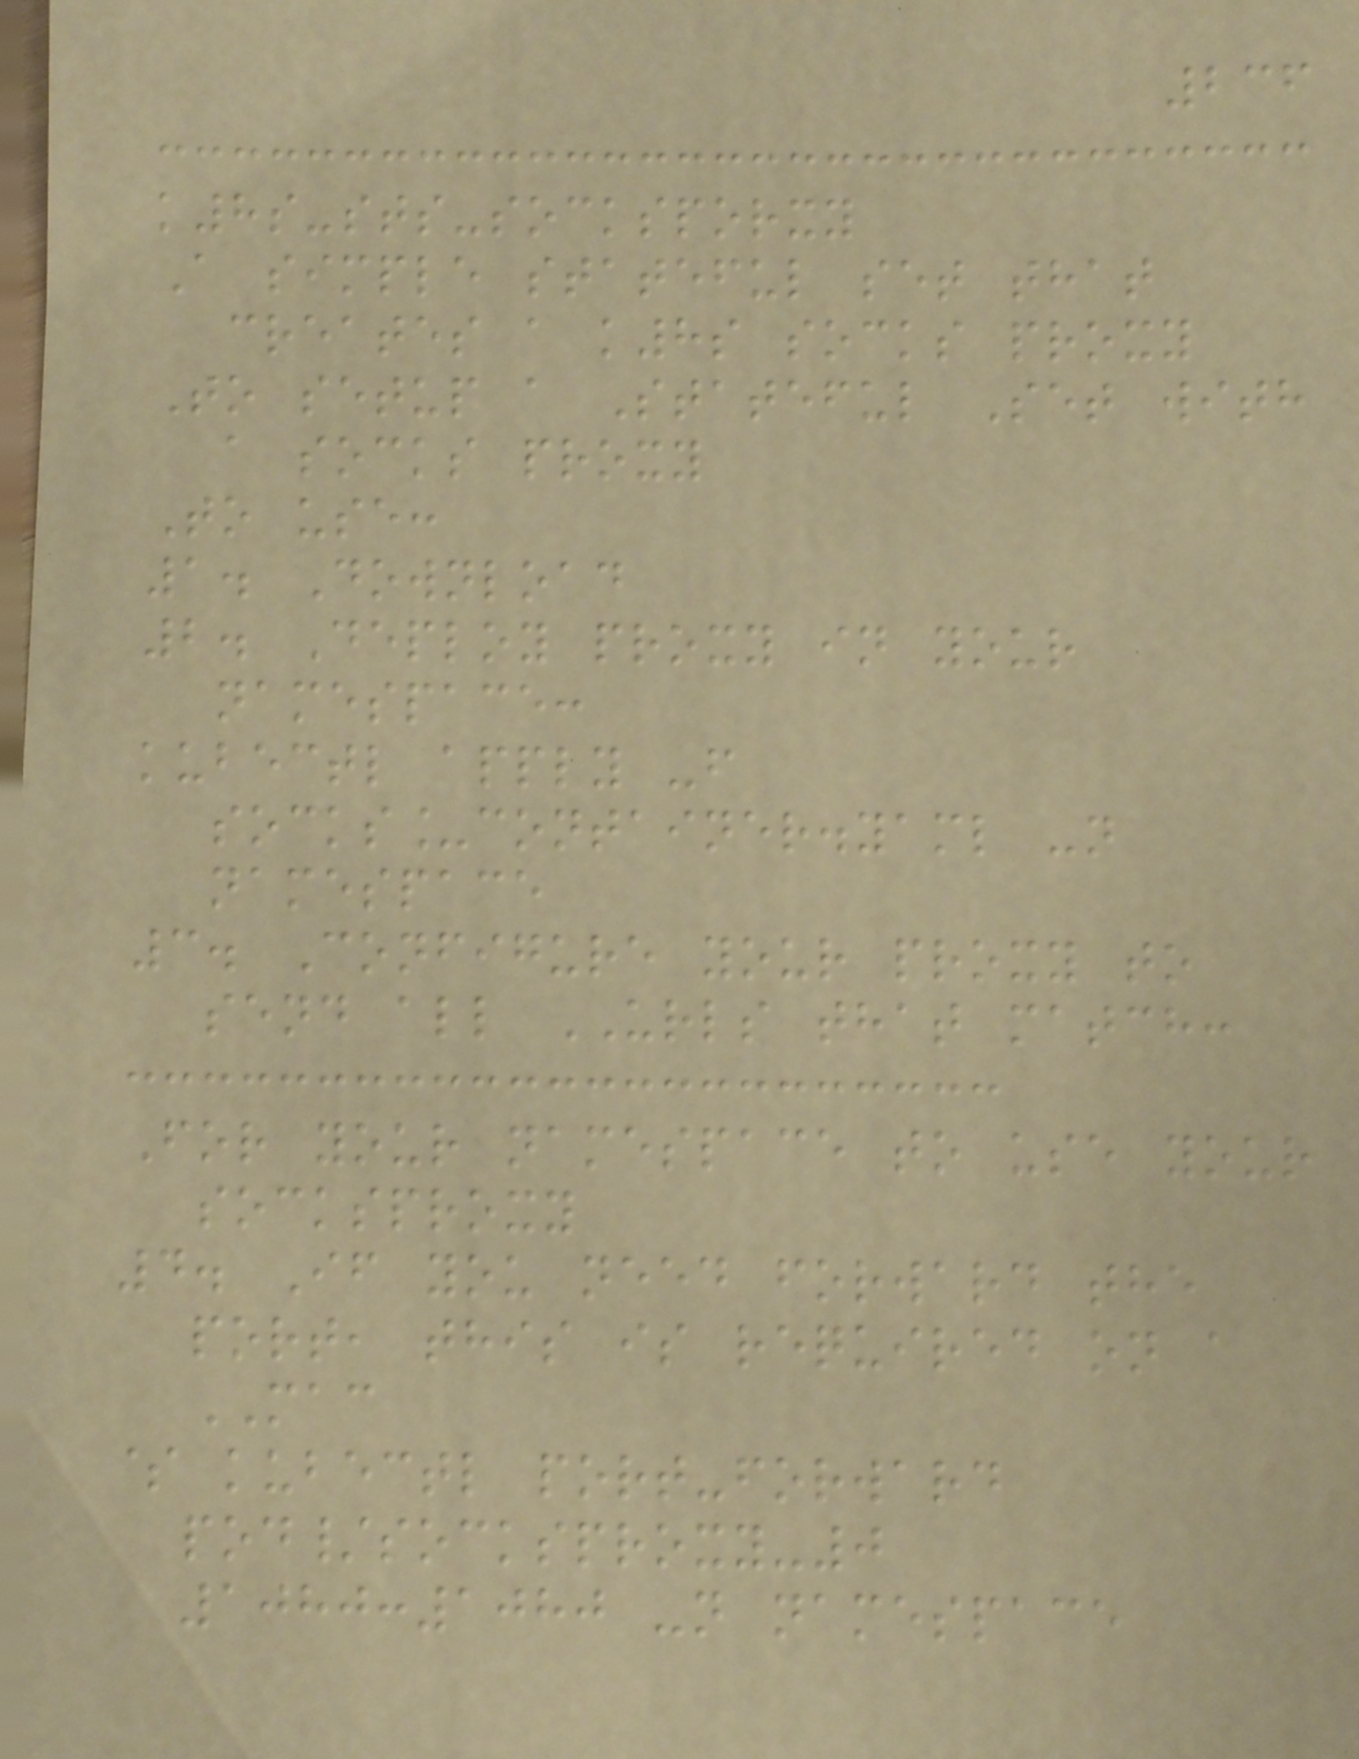236
k8s-sts-socksporxy
A simple stateful set that
creates a k8s socks proxy
To setup a Stateful Set with
a socks proxy
To use:
1. Download
2. Deploy proxy in your
namespace:
kubectl apply -f
socks_container.yaml -n
namespace
3. Configure your proxy to
send all URLS that match:
For your namespace to use your
socksproxy
4. If you need forward the
port, this is required on a
MAC
$ kubectl port-forward
pod/socksproxy-0
1080:1080 -n namespace
